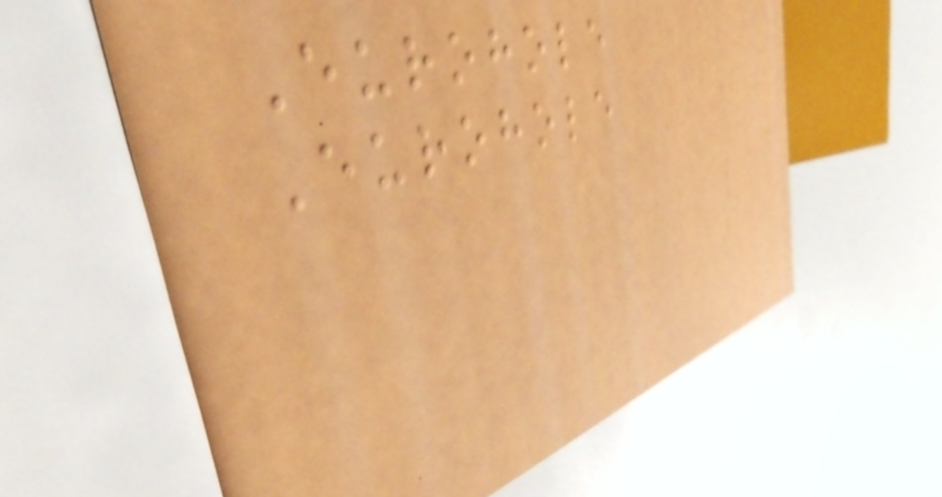Eurohole
Eurohole
